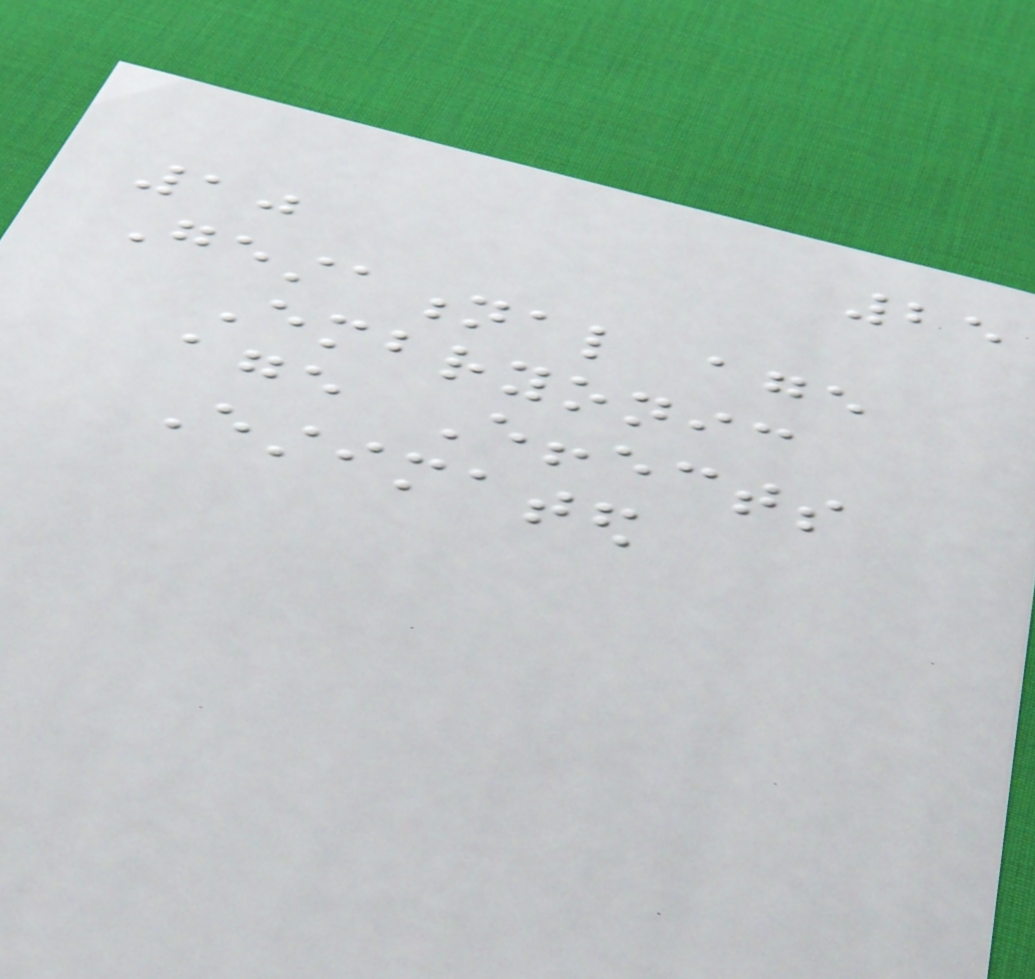25
10
Gestational age
Embryonic
age Effects
Estimated
